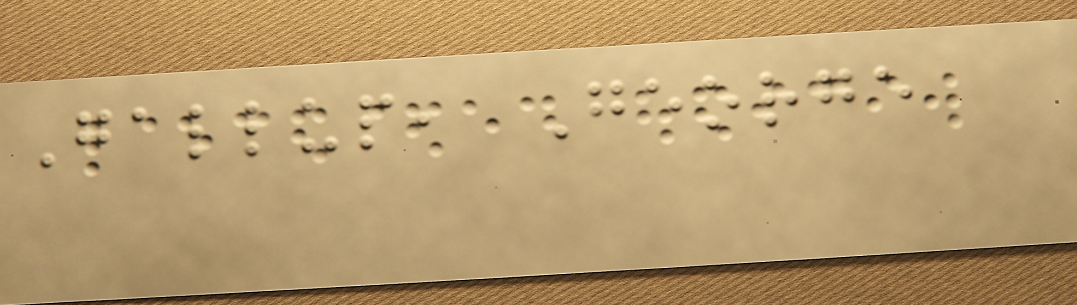Gallup, George
